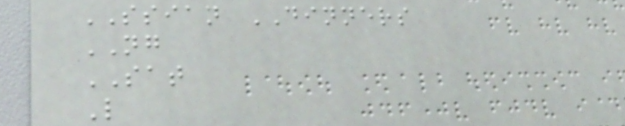SSIAN DINNERS
NG
SAT
L
